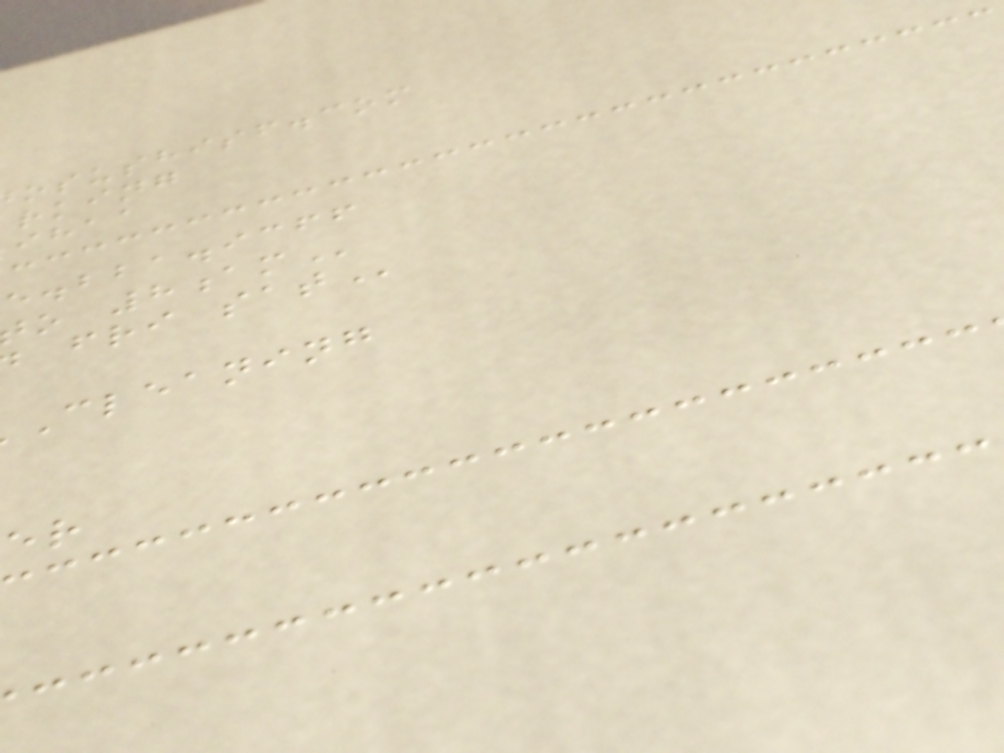osushisf.com
rking
ihaa
e.bba.icff
cleaning
